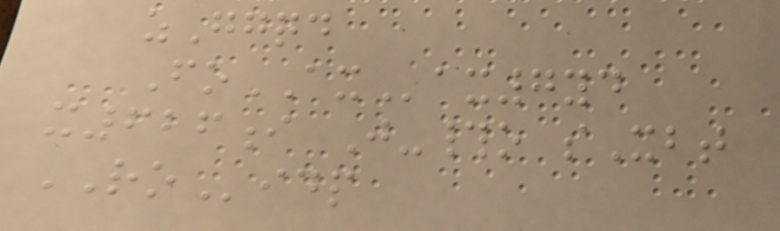zGgqd
FoAXax7yd
x626i J-#o sXbt
ROidp
